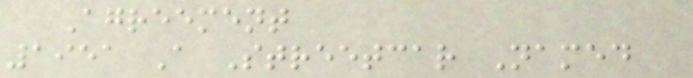Agreement
1951 A Streetcar Named
